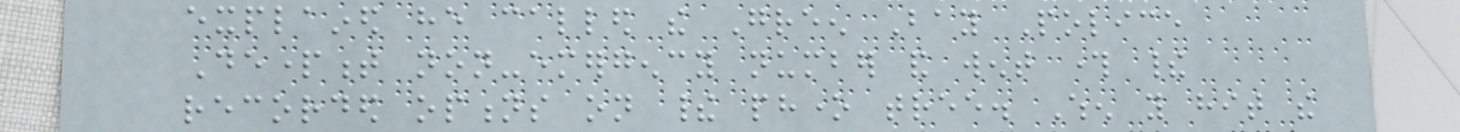explained he called the Green Bay Police
Department non-emergency number and went through their
recorded options on their phone tree. When you hit the
